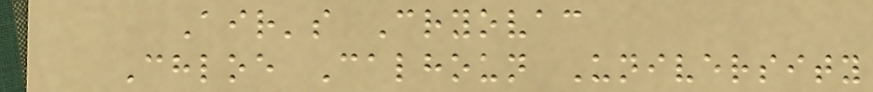Air's Cryovac
Chloe Calhoun University
